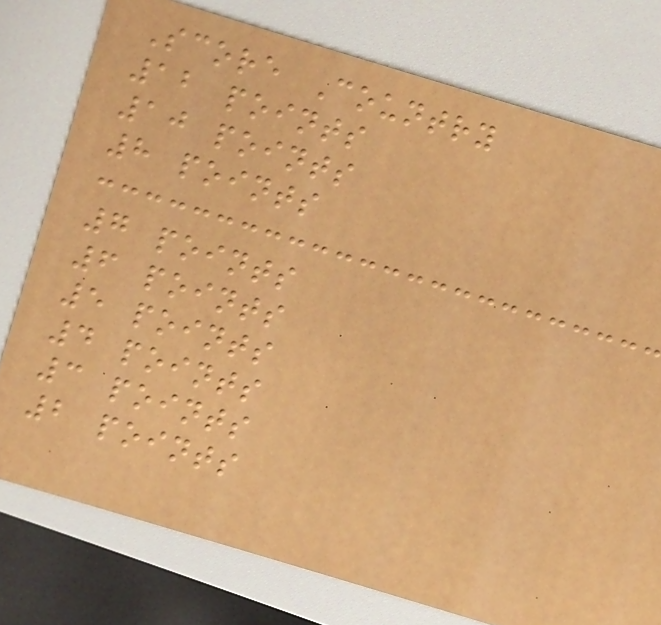Score Country
12 points
10 points
8 points
7 points
6 points
5 points
4 points
3 points
2 points
